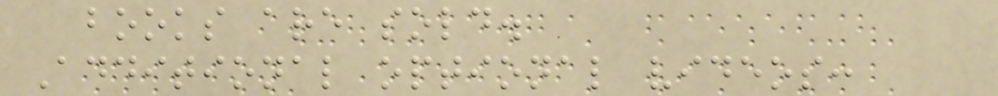books are sold.
Additional optional videos:
